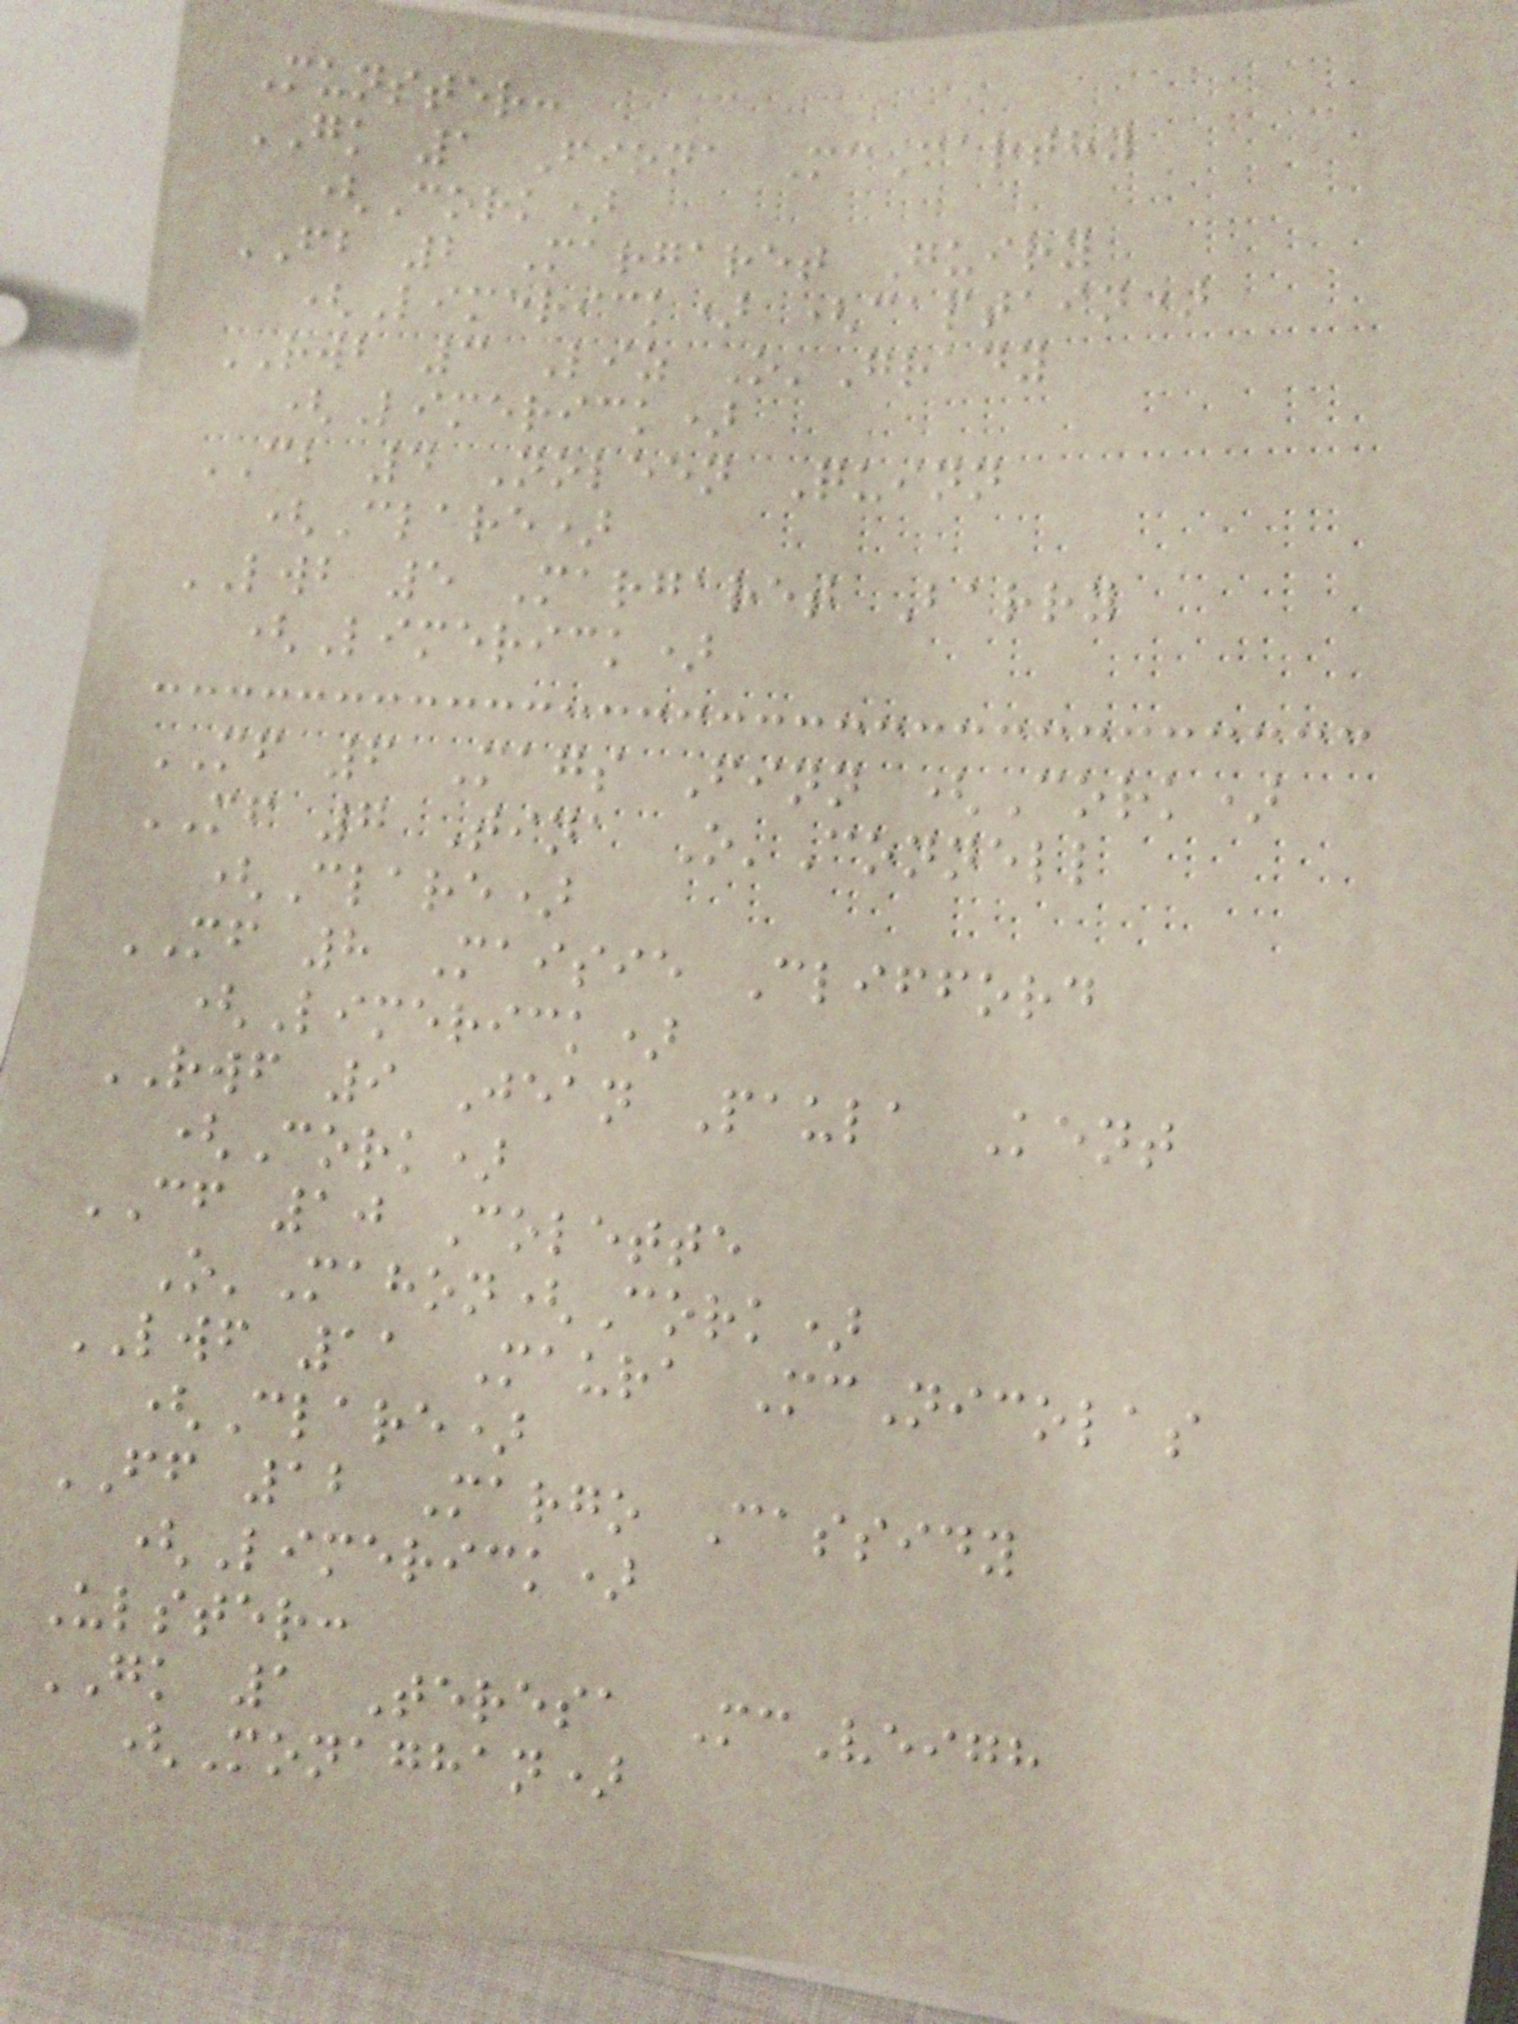Munster:
GK 1 Fiona McCarthy
(Cork)
FB 2 Margaret Guiry
(Limerick) (captain)
RWB 3 Liz O'Grady
(Limerick)
CB 4 Noleen Quinn
(Clare)
LWB 5 Margaret Barry
(Limerick)
MF 6 Mags Finn (Cork)
MF 7 Tina O'Connell
(Clare)
MF 8 Maisie Clifford
(Limerick)
RWF 9 Jean Paula Kent
(Cork)
CF 10 Colette
O'Mahon(Cork)
LWF 11 Maura McNicolas
(Clare)
FF 12 Margo Cassidy
(Limerick)
Ulster:
GK 1 Teresa McVeigh
(Monaghan)
